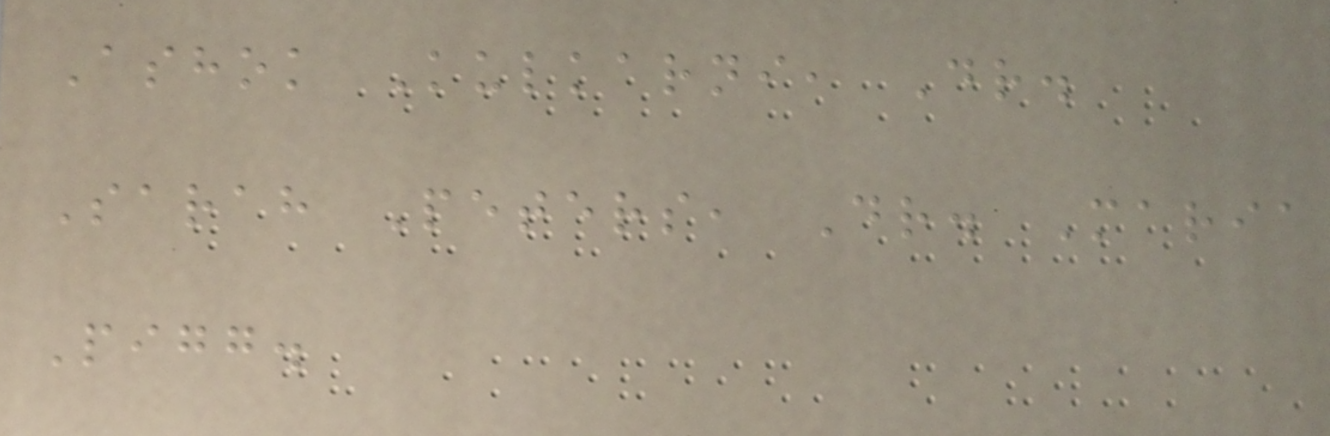Ashok Kulkarni, Dr.
Sarah Peters, Dr. Maria
Pigg.
